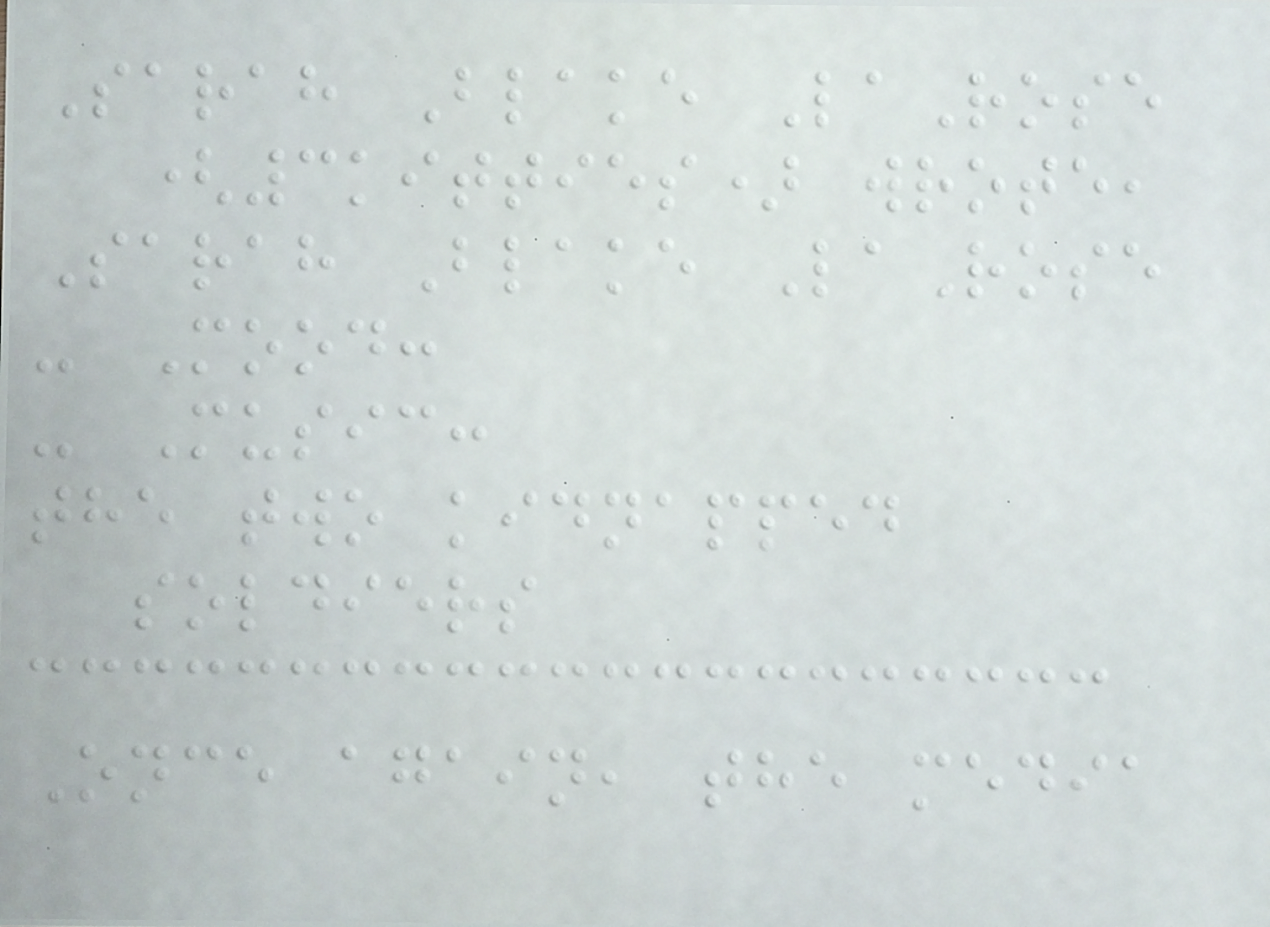Sarah Blake LaRose
(3kitties) wrote,
Sarah Blake LaRose
- Mood:
- Music:
the two kidnapped
soldiers
Once again, the media
